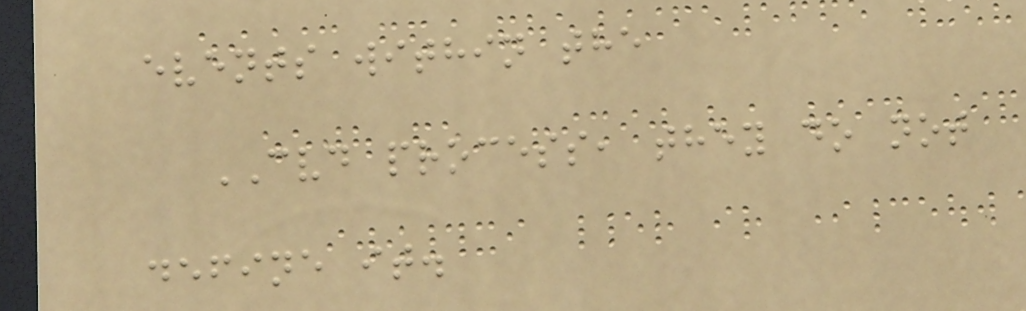events within the
CVD process, they do not
define it.
